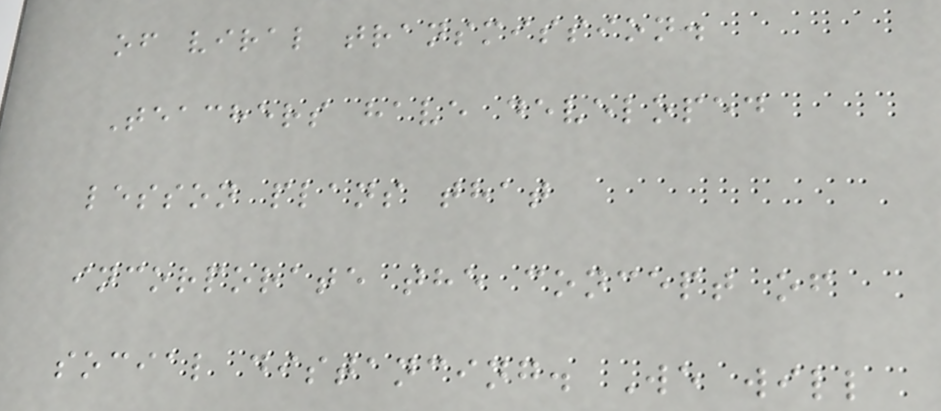of viral transmission.
Teachers have developed
lesson plans that
incorporate the concept of
social distancing. We will
